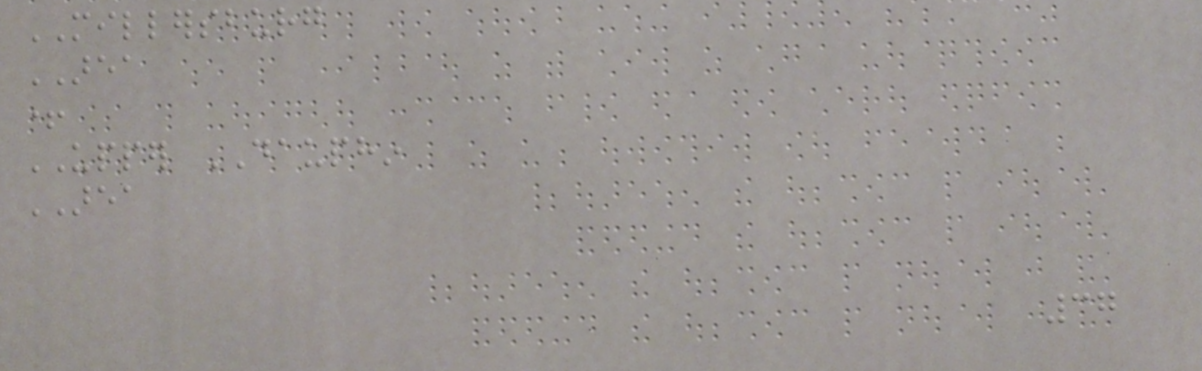MILLERSBURG
AREA
+
UPPER DAUPHIN
AREA
37
